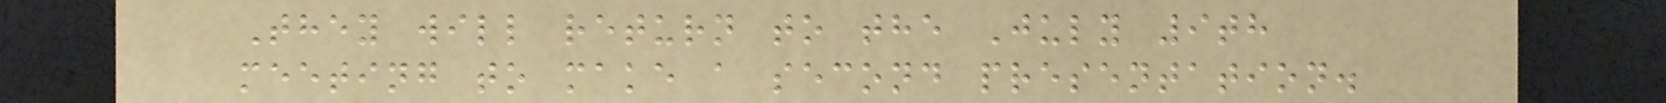They will return to the July 9th
meeting to make a second presentation.
